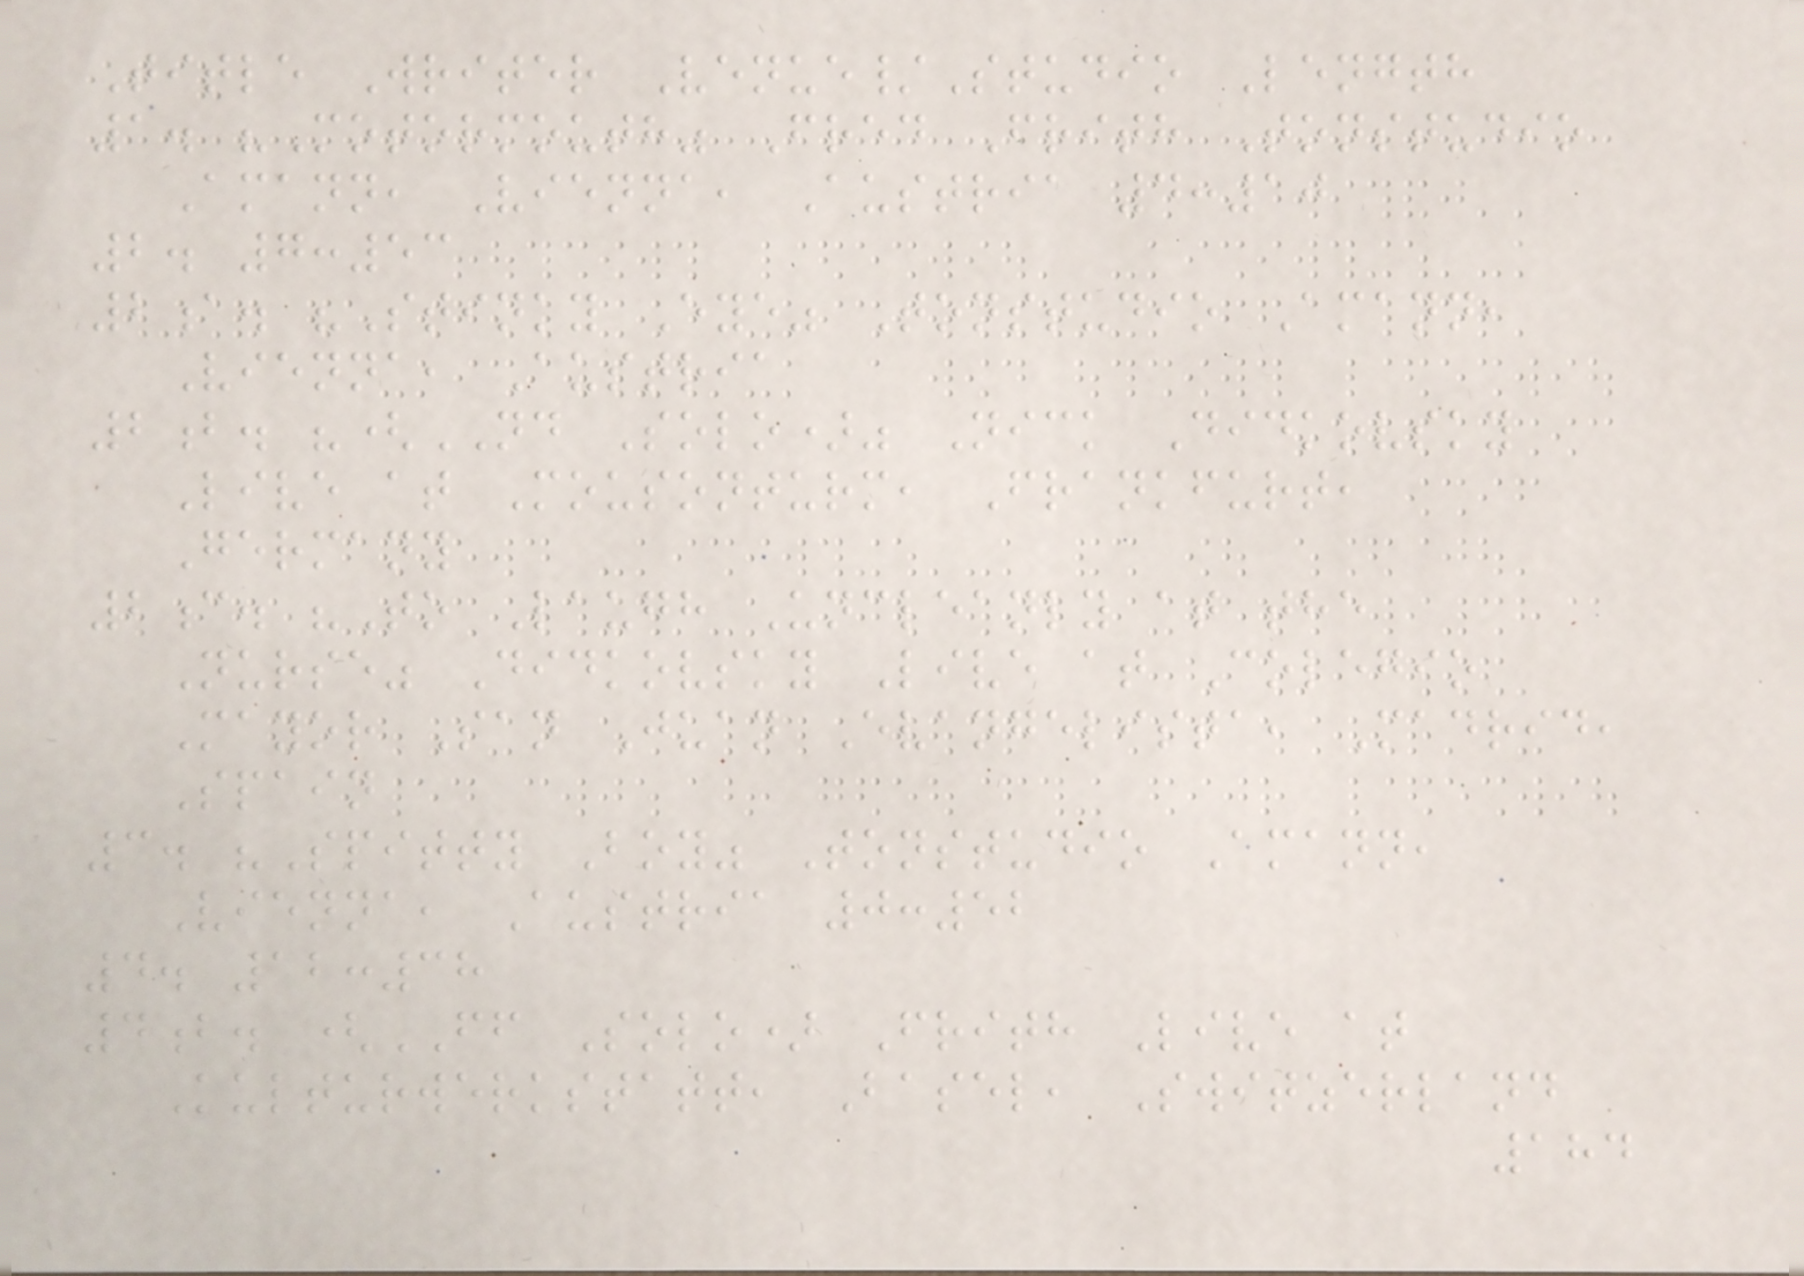Title Writer Venue/Studio Length
1. "Motormouth" Fred Frith Tonstudio
Amann, Vienna, Austria 4:10
2. 7:53
2a. "Stinky Eye" Tonstudio Amann,
Vienna, Austria
2b. "(ND Solo)" Nick Didkovsky
Live at Mousonturm, Frankfurt,
Germany
2c. "To Laugh Uncleanly at the
Nurse" Didkovsky Live at Colegio
Mayor San Juan Evangelista, Madrid,
Spain
3. "Spitty Boy" Tonstudio Amann,
Vienna, Austria 0:52
4. 12:38
4b. (FF Solo) Frith Live at
Kulturwerkstatt, Basel, Switzerland
184
